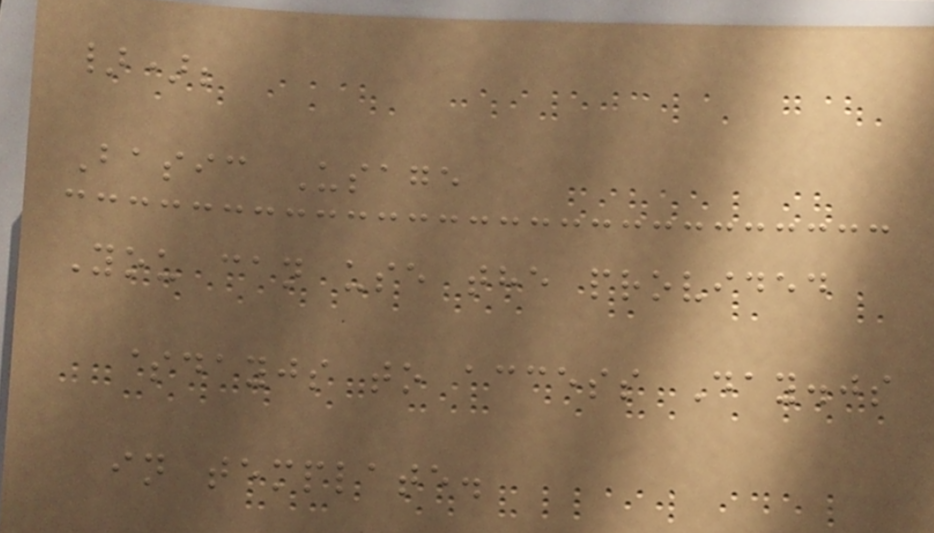});
Basic Usage
You can use the provided
$dayjs to access Day.js
in template.
